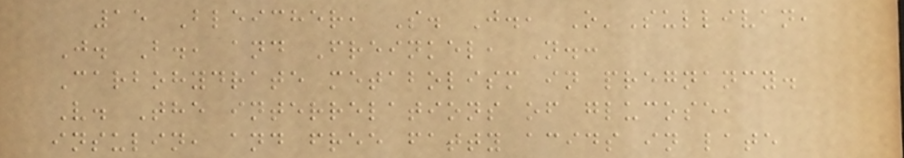15 Bleicher, S. J., O'Sullivan,
J. B., and Freinkel, N.:
Carbohydrate metabolism in pregnancy.
V. The interrelations of glucose,
insulin, and free fatty acids in late
